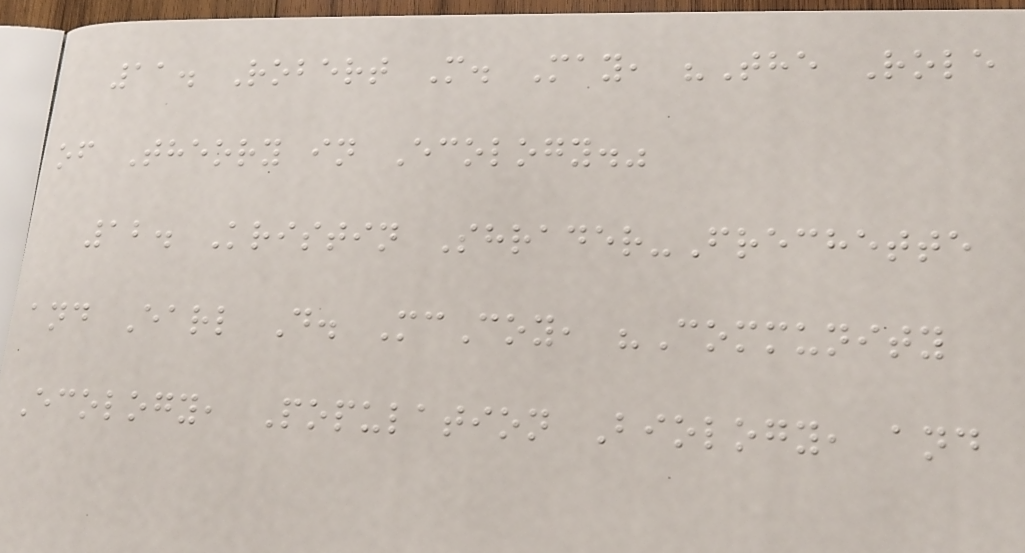11. Robert M. May, "The Role
of Theory in Ecology."
12. Kristin Shrader-Frechette
and Earl D. McCoy, "Community
Ecology, Population Biology, and
